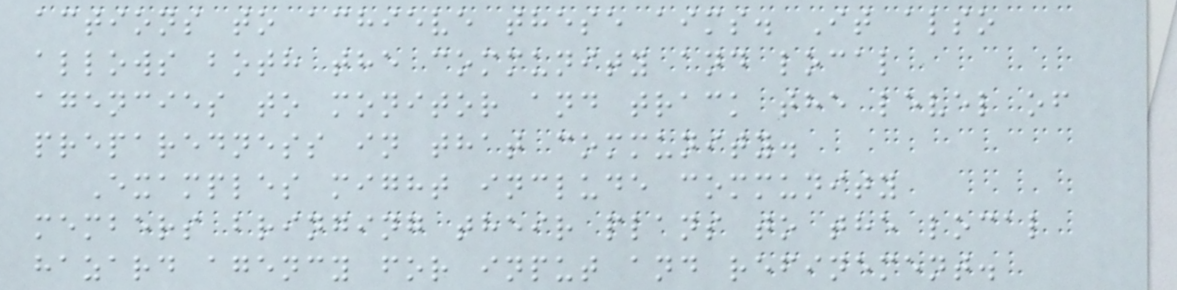actions to achieve these aims. It also
allows both the community and local
agencies to monitor and track the level of
preparedness in that community.
Examples might include community
members bringing their plans to the local
hazard agency for input and refinement.
